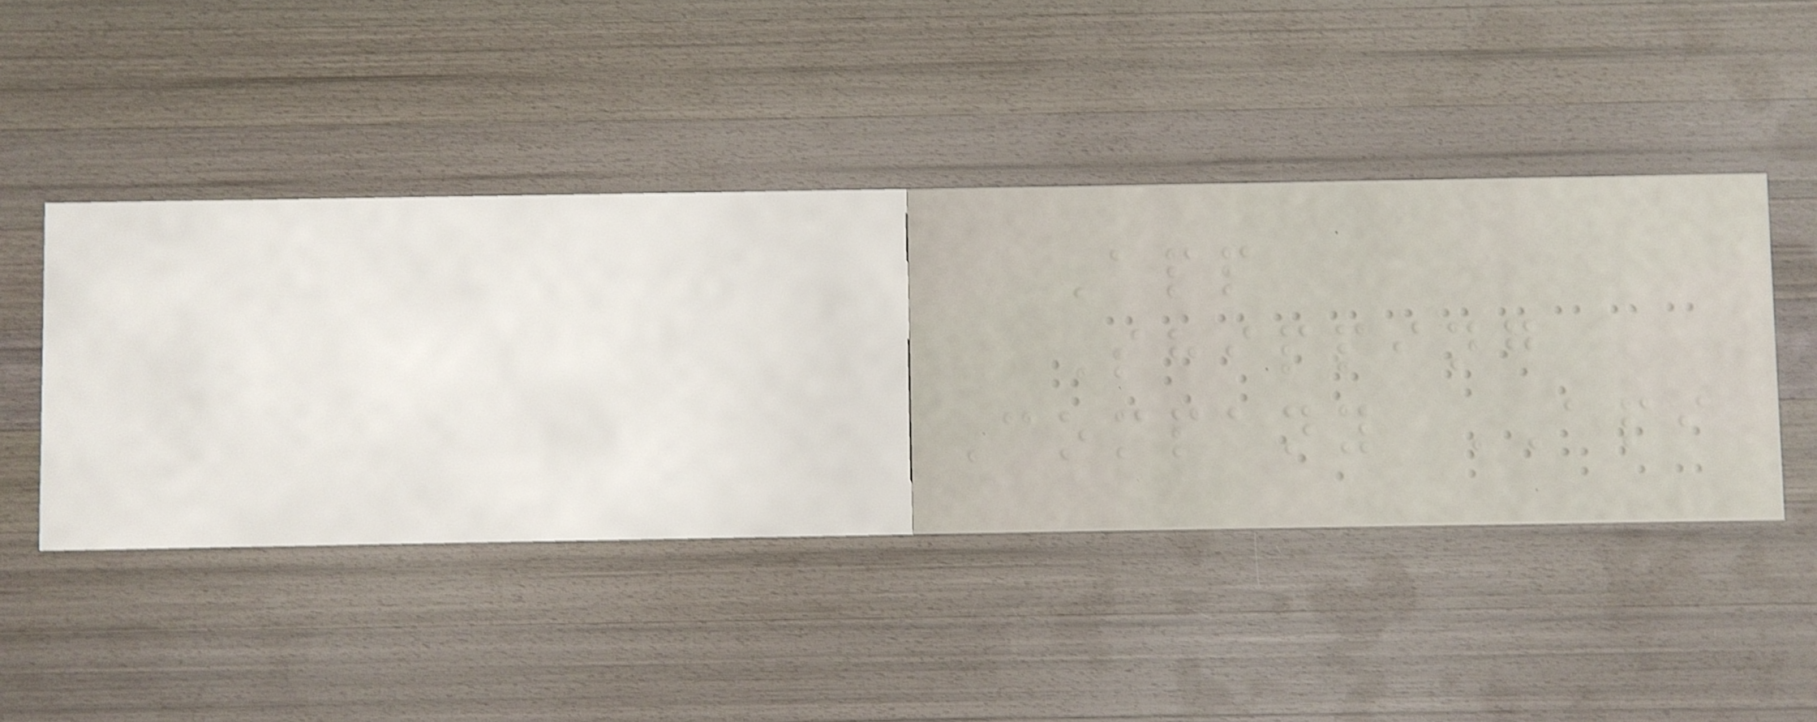App
Shipping
Company API
